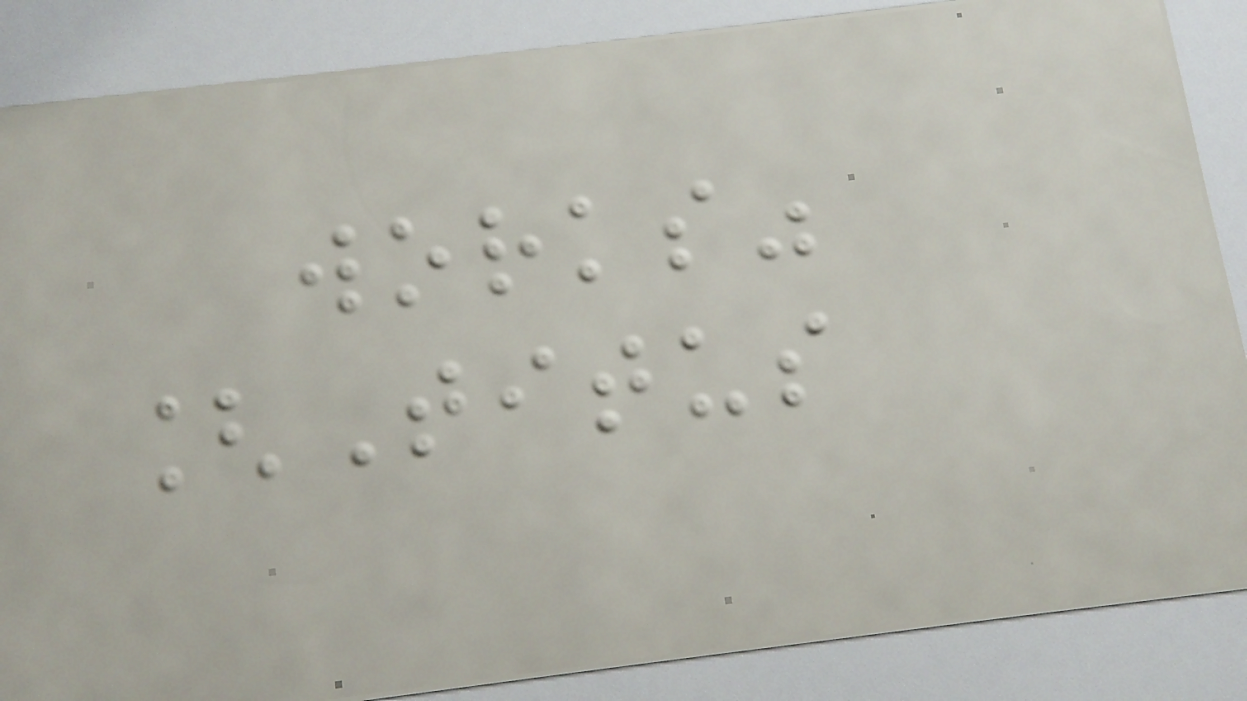works"
[Titus
